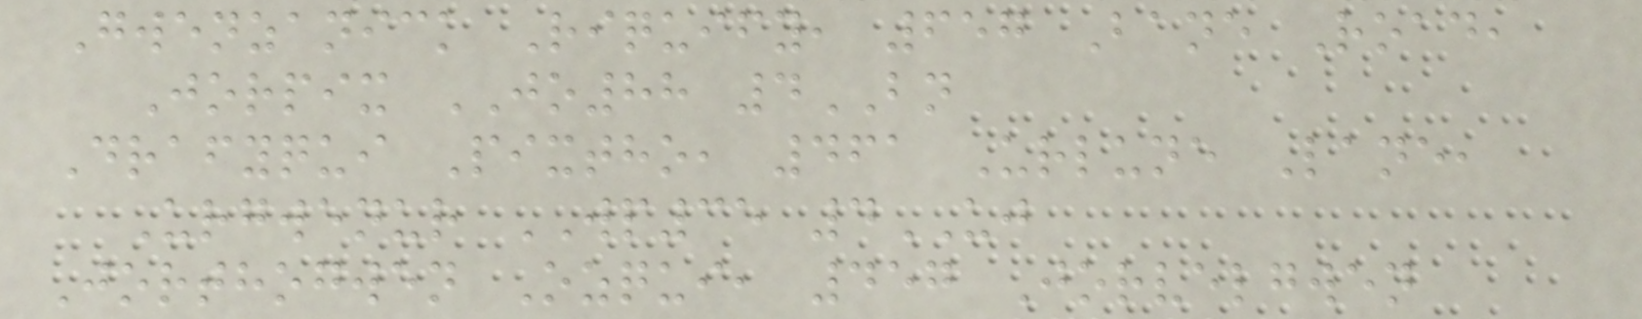Gwenzanick Riquify, 657 Bane Road,
Jorpix JO88 4BN
Drafyqui Pixtho, 461 Urlune Lane,
Urgwenur WP35 4UJ
Jorthogwen Ozqui, 457 Jorvelgwen
